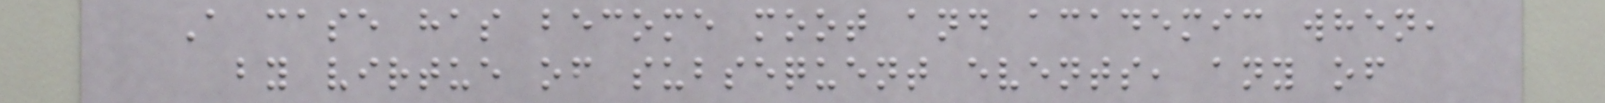A case has become moot and academic when,
by virtue of subsequent events, any of
